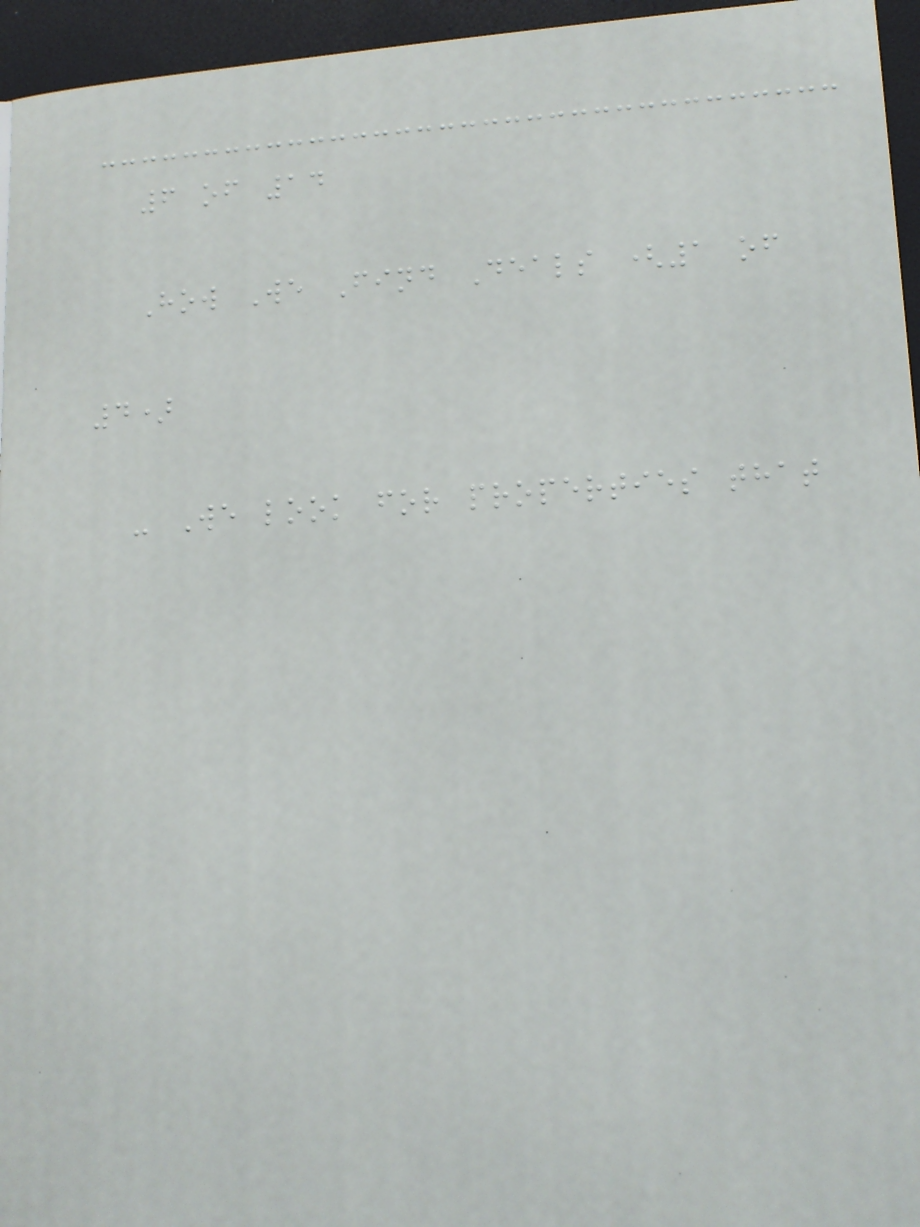6 of 14
How We Find Deals (1 of
4)
- We look for properties that
